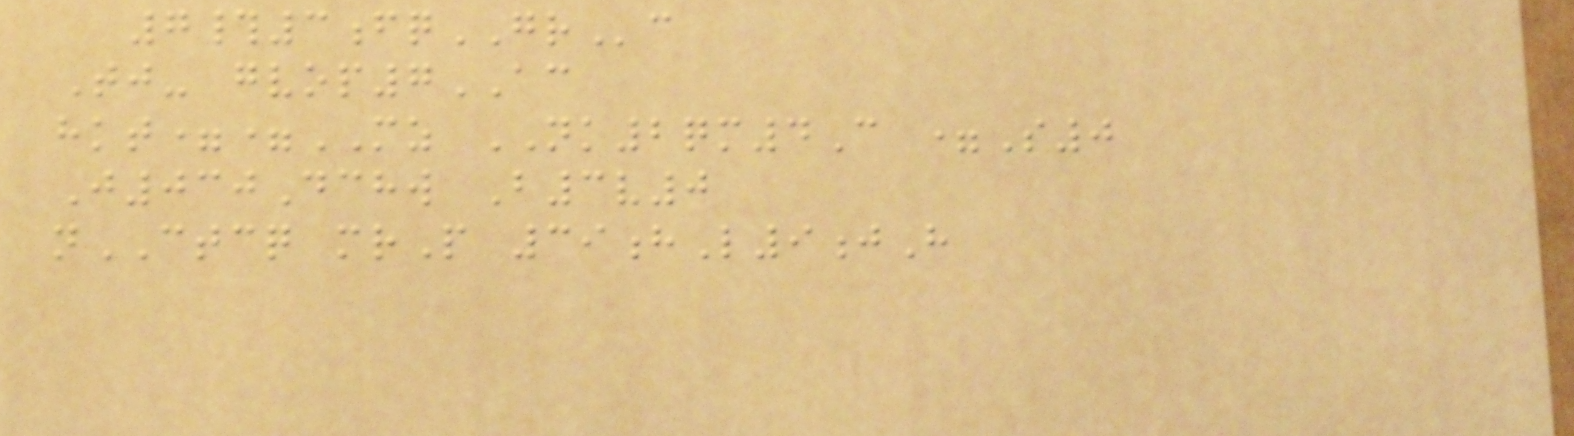7#3fqGRc
Tj- gvop7AC
hkt==MZ NK2qm4C =S0
J030Dchw B3v0
nCTCQ mrP 39hL9jH
